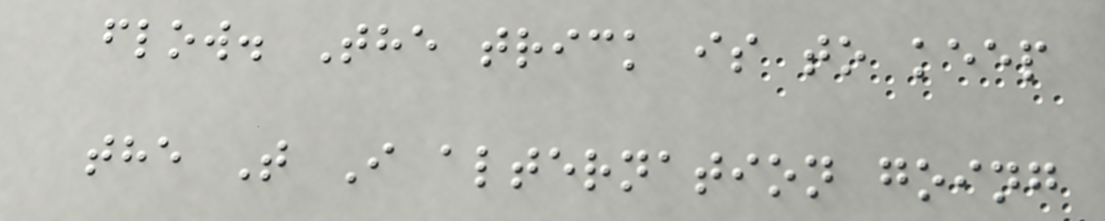flow. The trick is to keep
the T I alternation going
